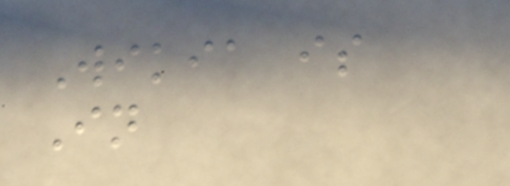Wikia is
In
